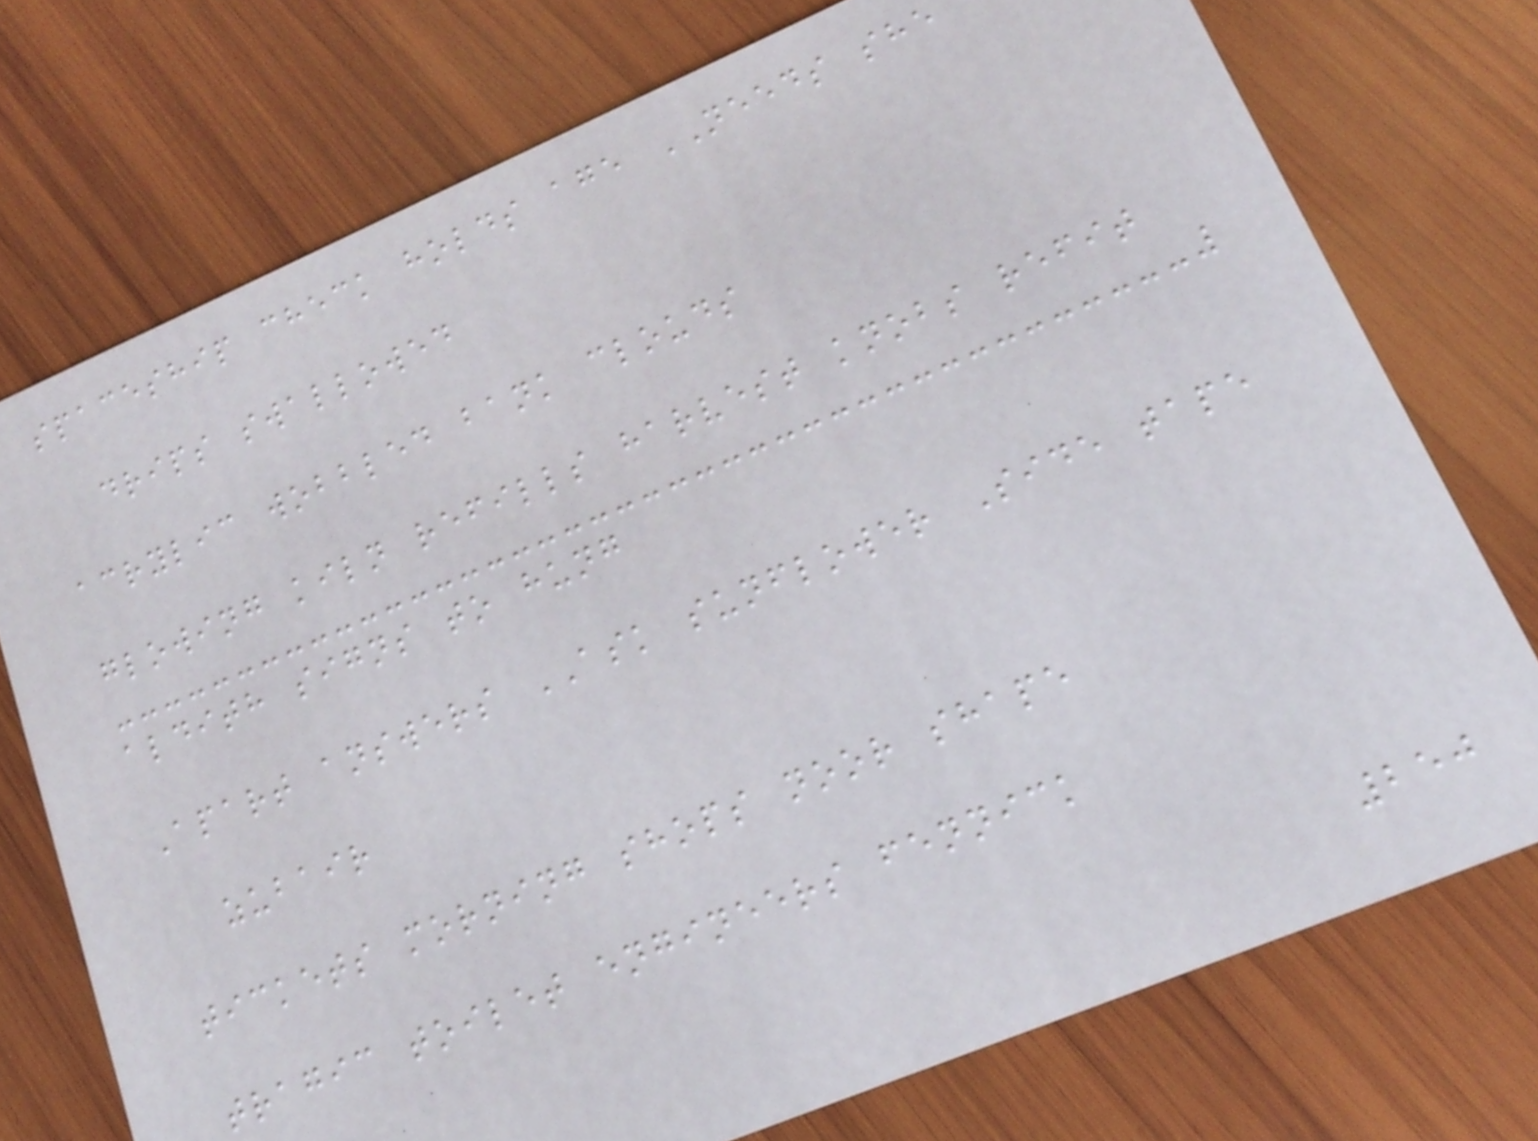spaceship check holds age NEEDS she
drips swallowed
acrylic wobbled bank clouds
glowing kiln refills harvest knobs refit
aldith signs to hung
Apart answers ASK sunflower Side tape
zubair
tickets morning shops noor shape
tragic toilet engineers fennick
250
